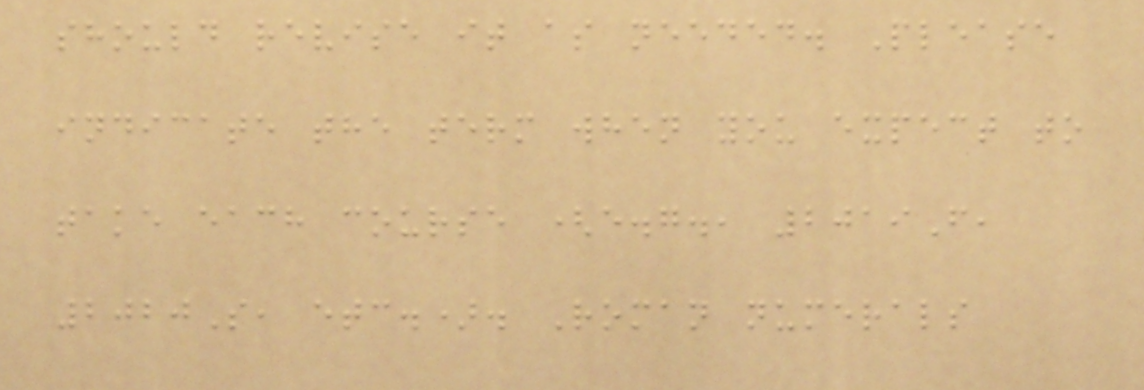should revise it as needed. Please
indicate the term when you expect to
take each course (e.g., 2019F,
2020S, etc.). Roman numerals
